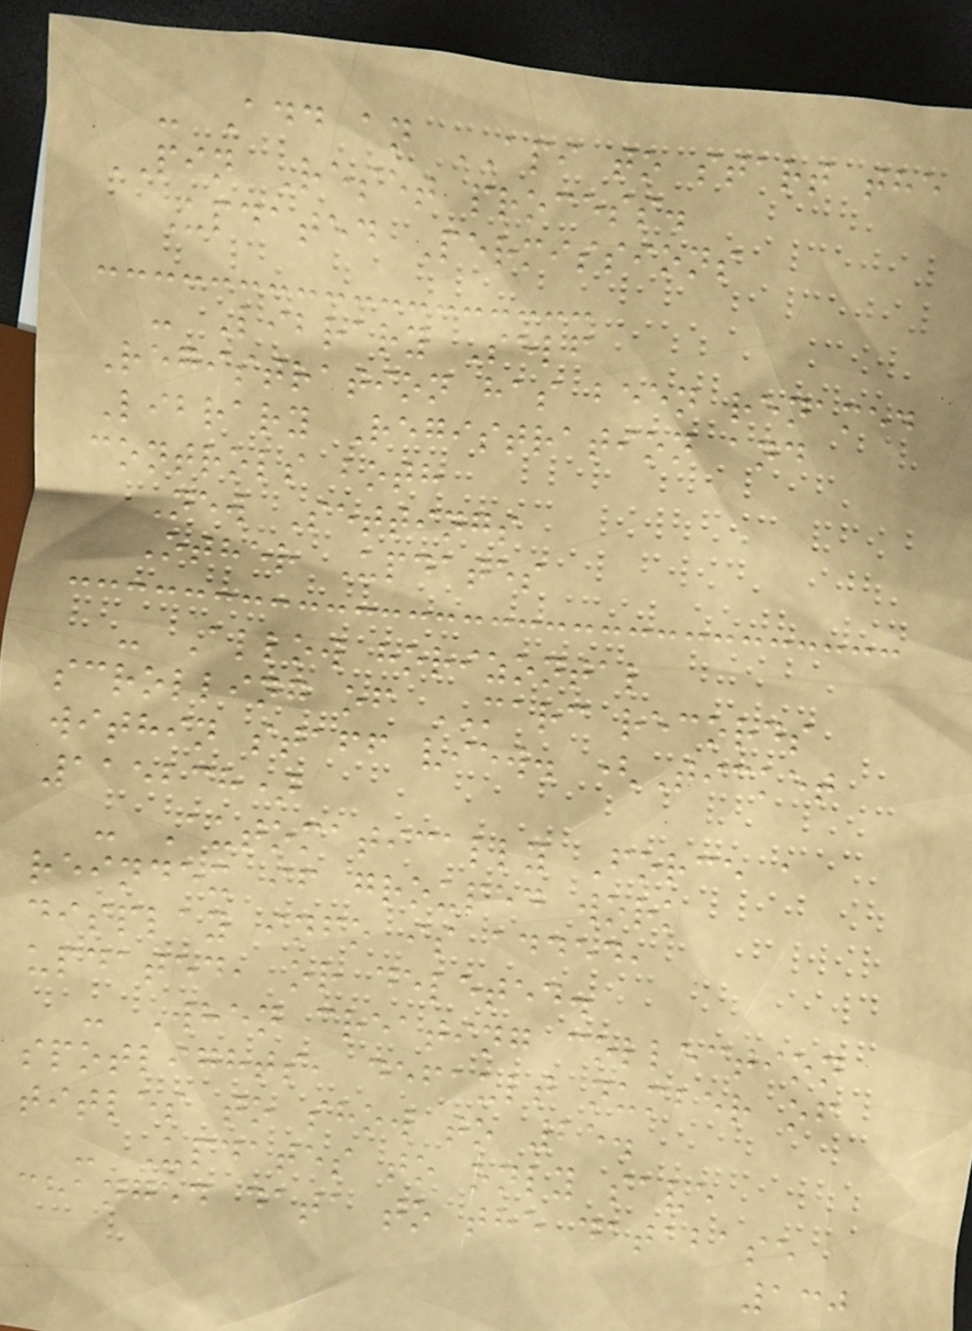- Add an API to start the
PIN Reset process.
Updated Permissions
- Library Self
Registration has been renamed
Library Registration and
controls both
New Settings
Other Updates
- Allow horizontal
scrolling of MARC records
within staff view. (Ticket
115238)
- Automatically Force a
reindex if grouped work
display info is added,
updated, or deleted.
- When creating collection
spotlights, default number of
titles to show to 25.
- Updates to only save
changed data to the database
130
